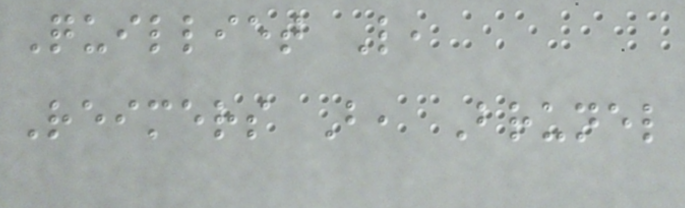Quilliet L,
Reimers B, Brunel
